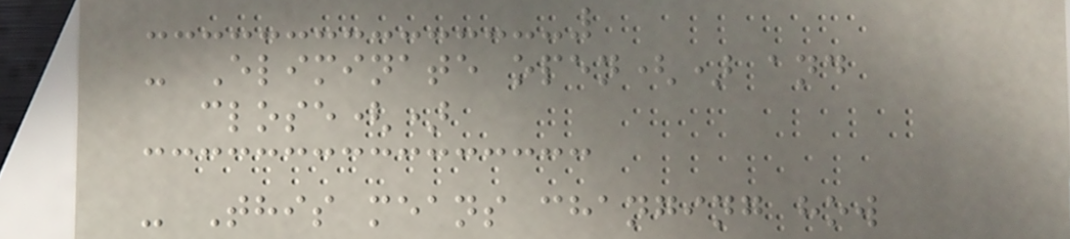- Eliminate open() and
close()
- This means changing how
